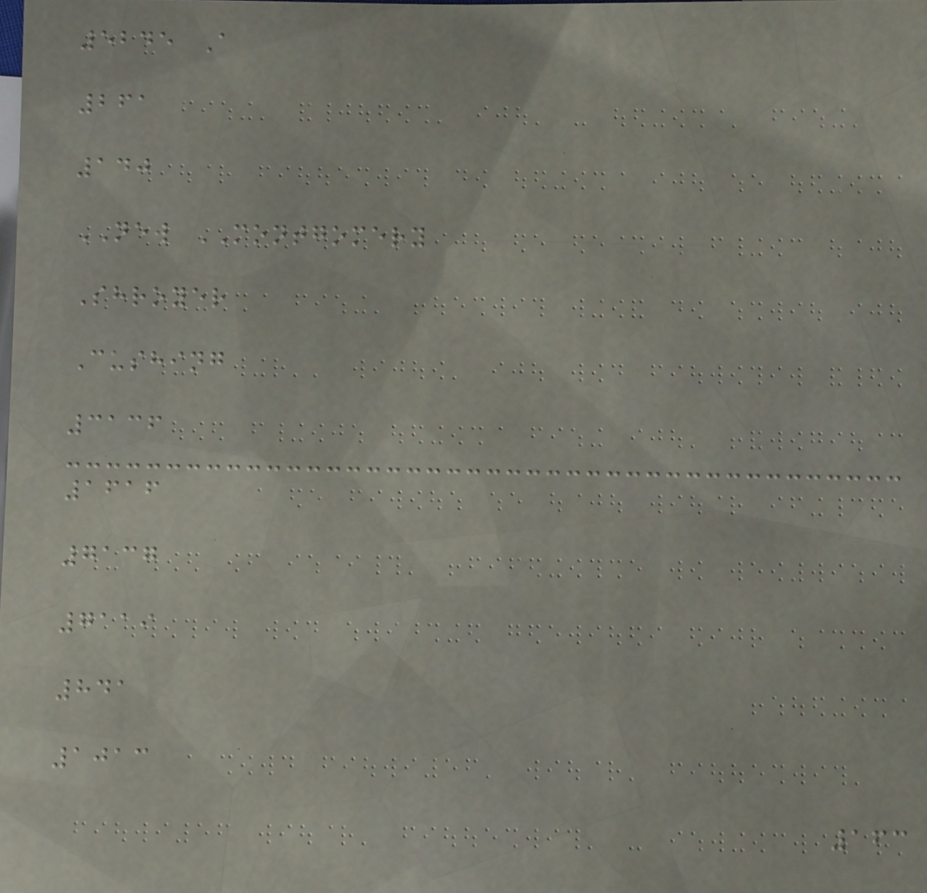5245 A
261
140
NEW MONTGOMERY
Shroyer
Cushing
3136
1616
7137
7119
841
1013
163
